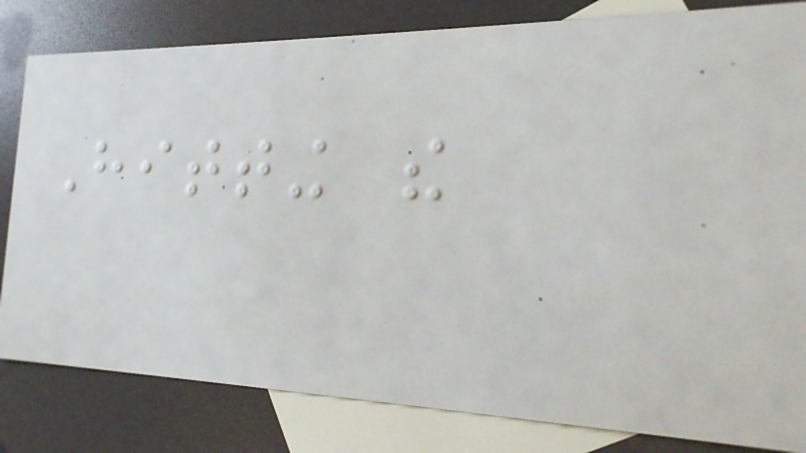Hitting the
